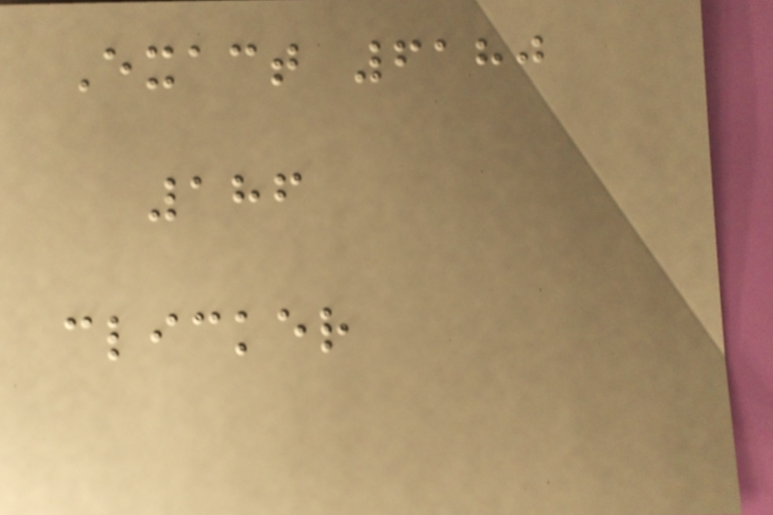Exact 6180
186
clicker
